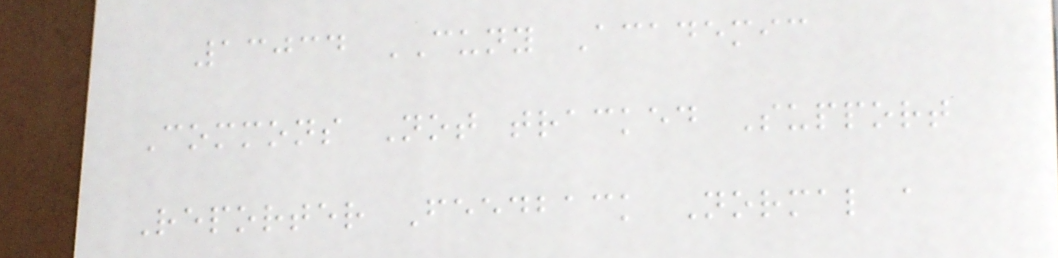13034 CUNY Academic
Commons Not tracked Support
Reporter Feedback Normal a
